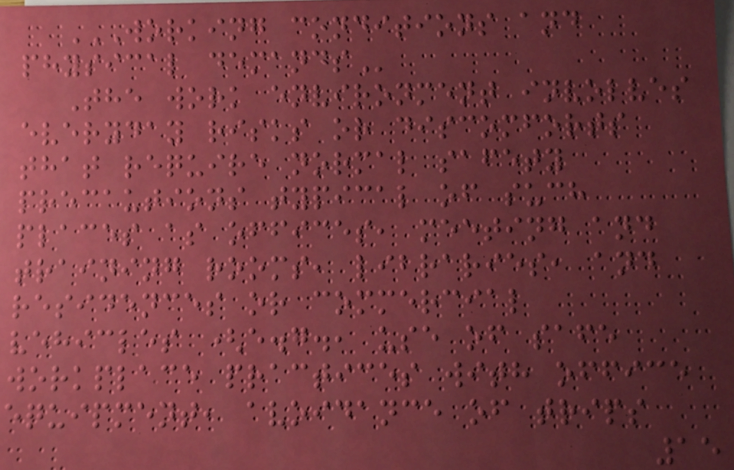WORKING CONDITIONS AND
PHYSICAL DEMANDS
The work environment involves
everyday risks or discomforts
that require normal safety
precautions typical of such
places as offices, meeting and
training rooms, libraries, and
residences or commercial
vehicles (e.g., use of safe
workplace practices with office
equipment, avoidance of trips
15
